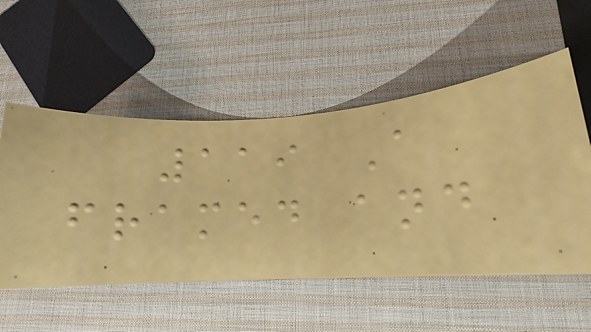119 A
framed and
